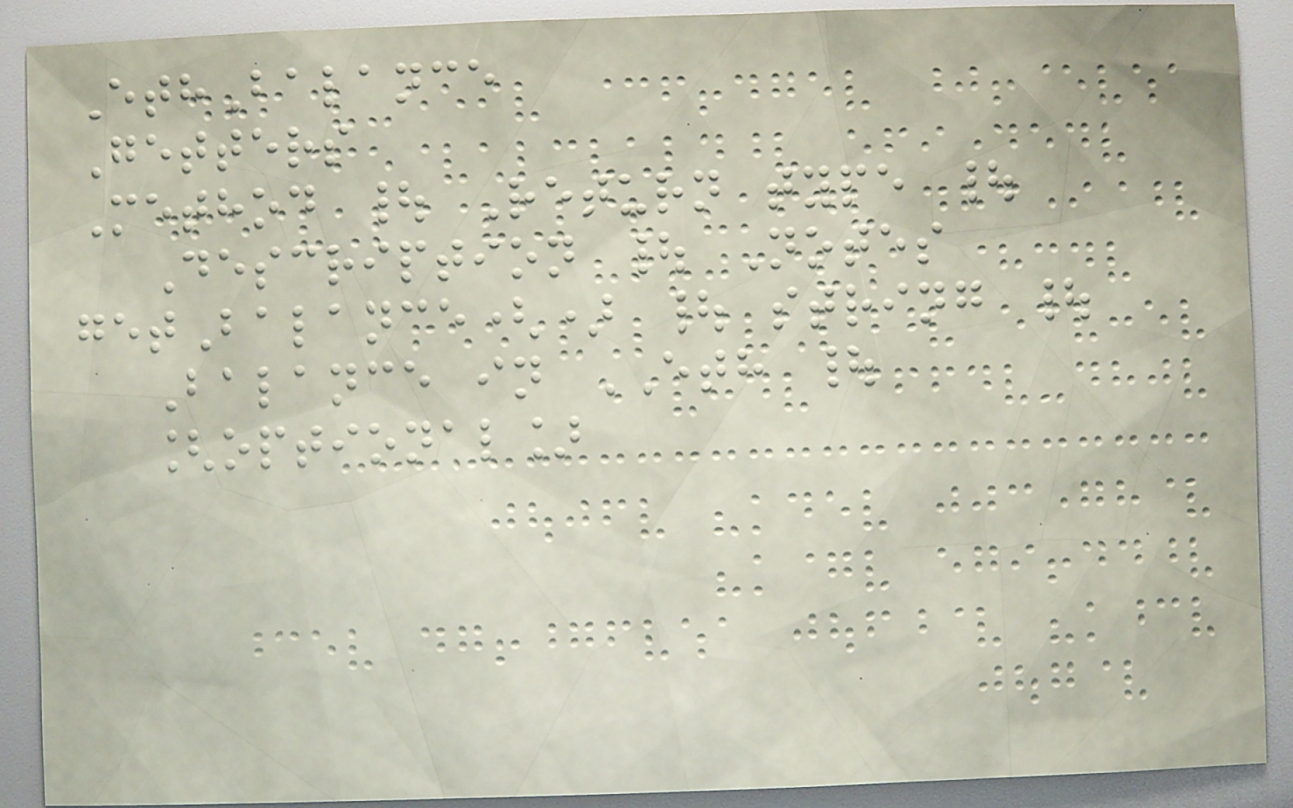EthBalance
Getters
Method | Return type |
Description | Notes
getBalance() | string |
Balance in ETH |
[optional]
